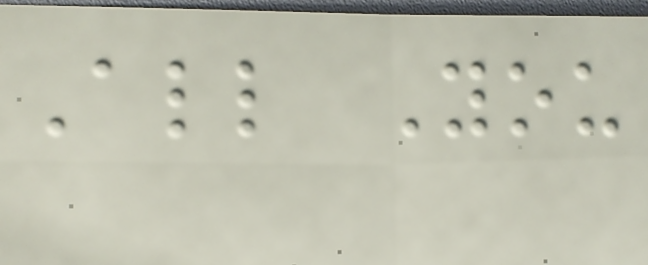All You
